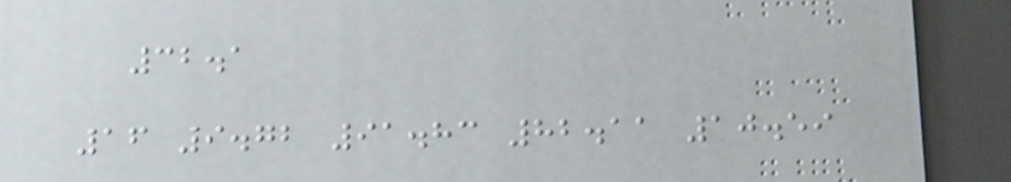32.1
16 9.72 91.83 82.11 10.59
